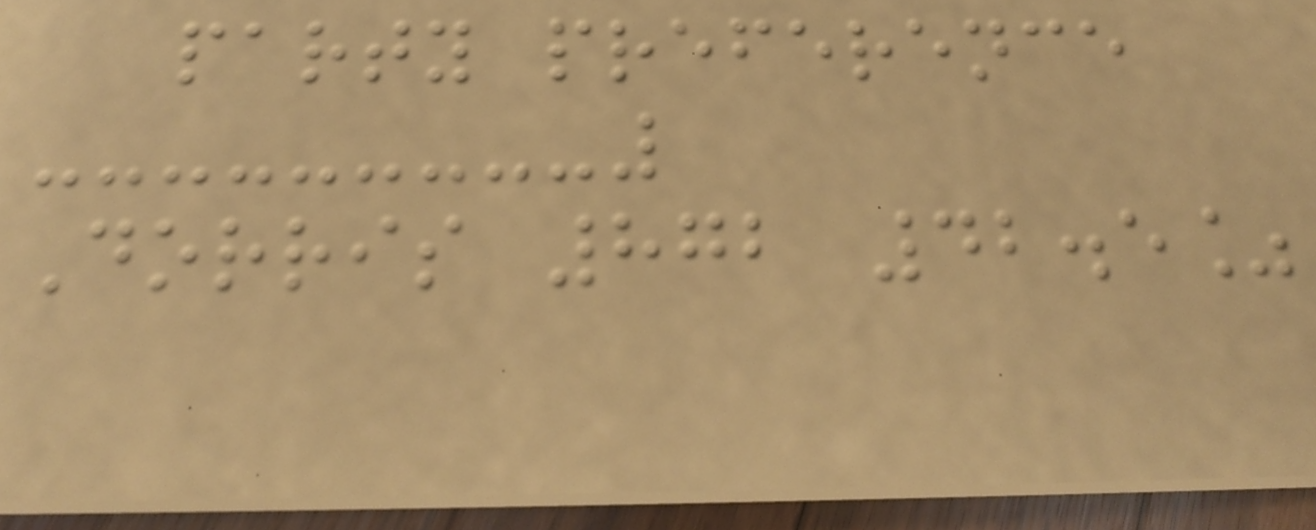party preference
Dorris 872 42.5%
